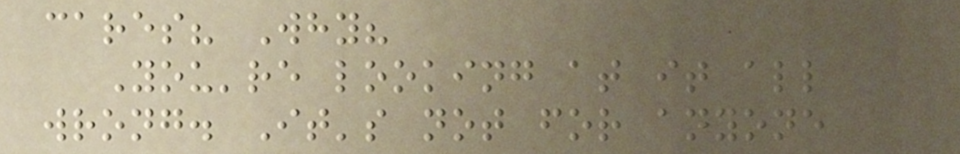cares? Why?
You're looking at it all
wrong. It's not for anyone
